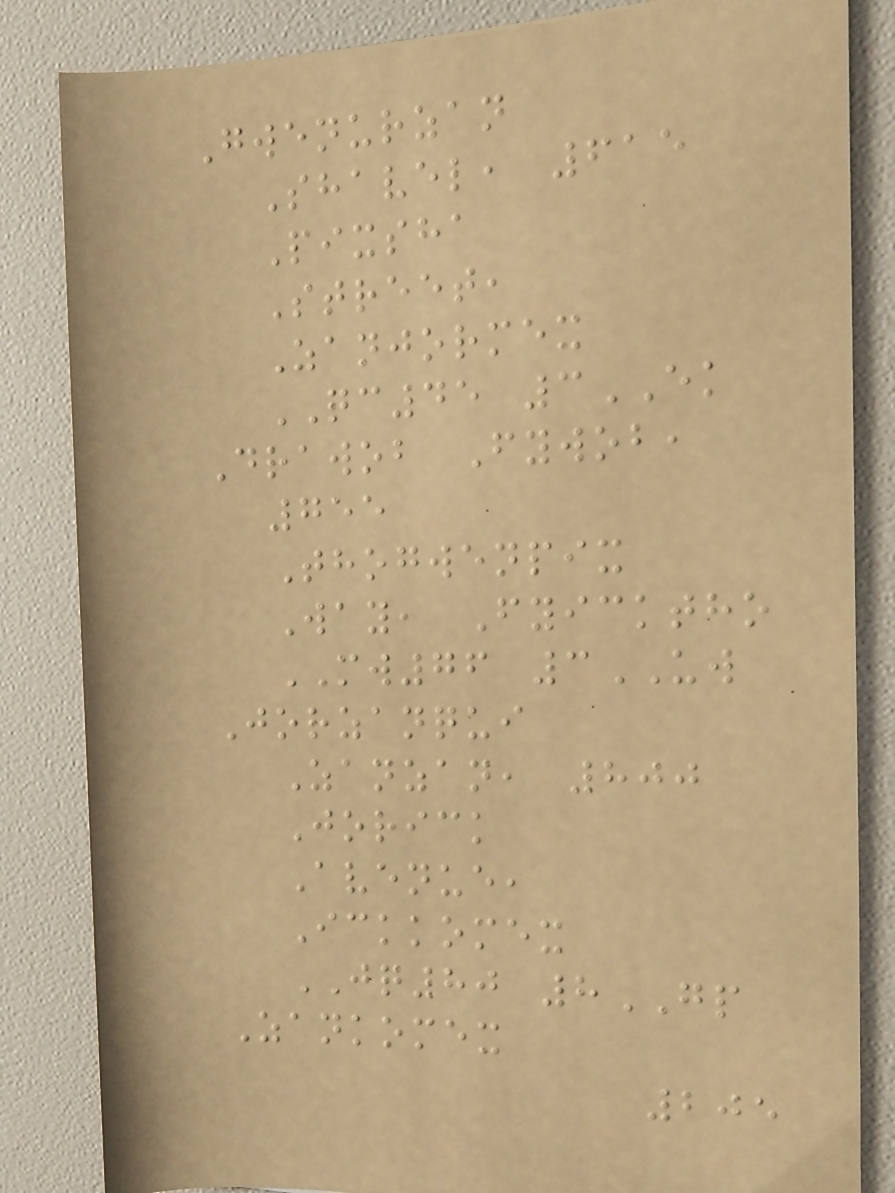Gwenurzan
Shavel, 615
Pixsha
Street,
Zanjormex
QC45 3EK
Drawob Fywob,
755
Thogwenpix
Way, Fyicktho
MW76 3UW
Jorzanqui
Zanzan, 800
Jorick
Avenue,
Ickkomex
JQ80 8GP
Zankomex
205
